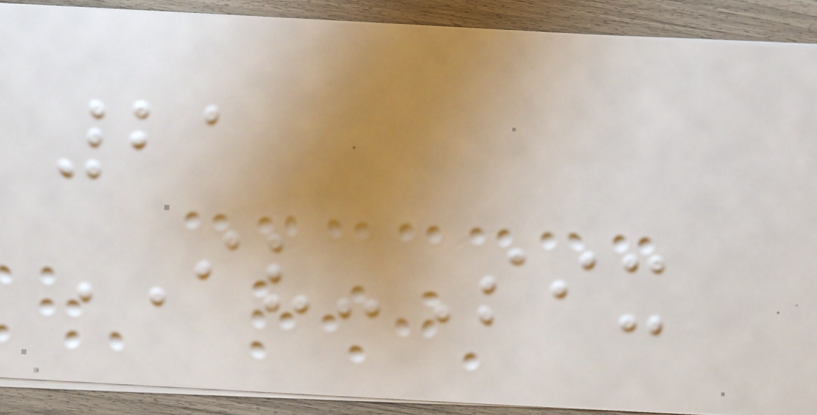21
IV-Six
